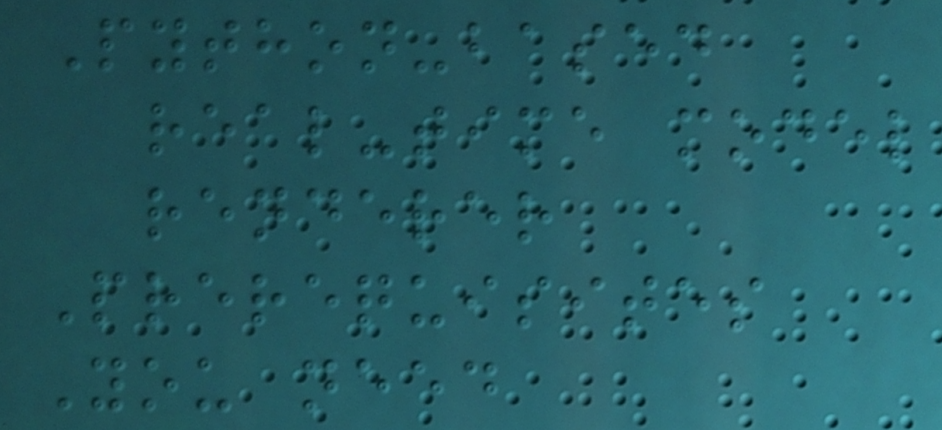Python-based
real-time model
renderer
Prerequisites
You need
